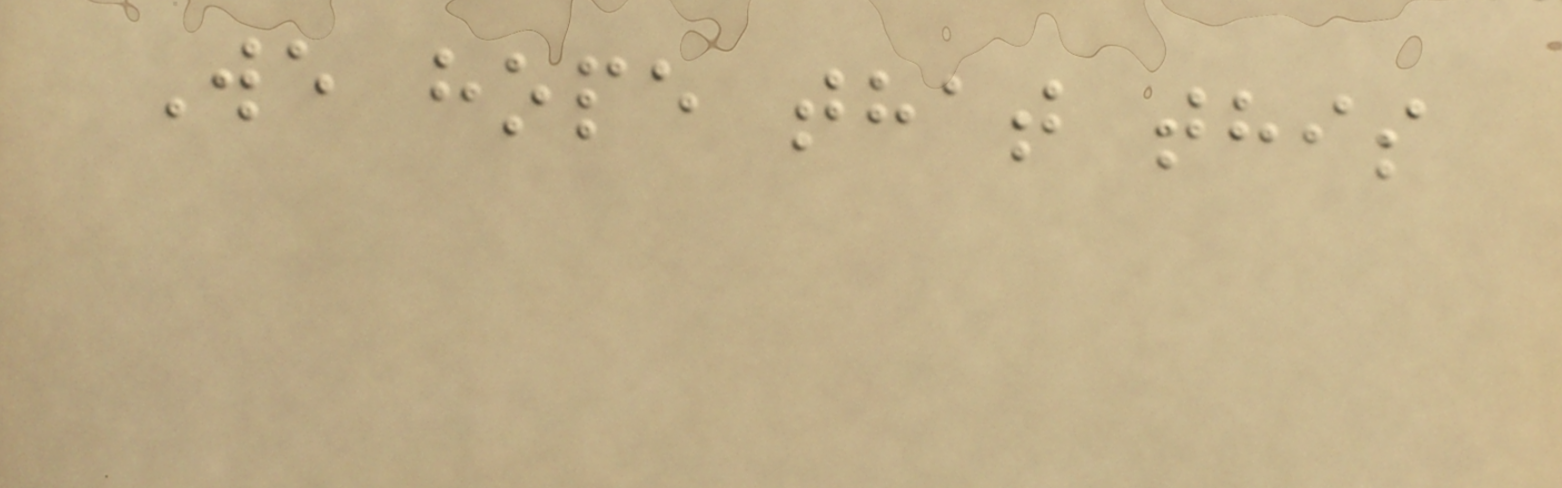We hope that this
